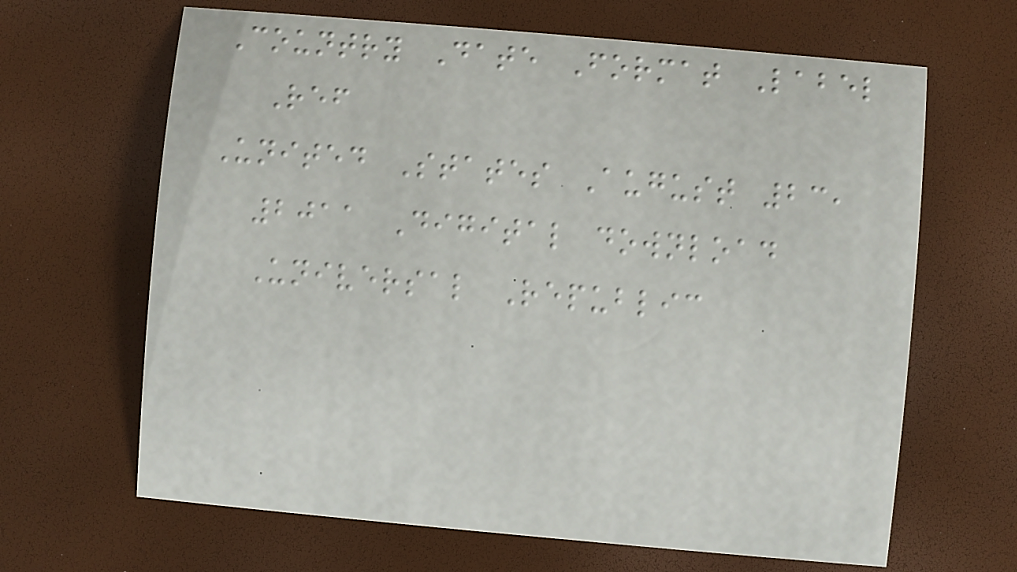Country Date Format Label
Ref
United States August 23,
2011 Digital download
Universal Republic
